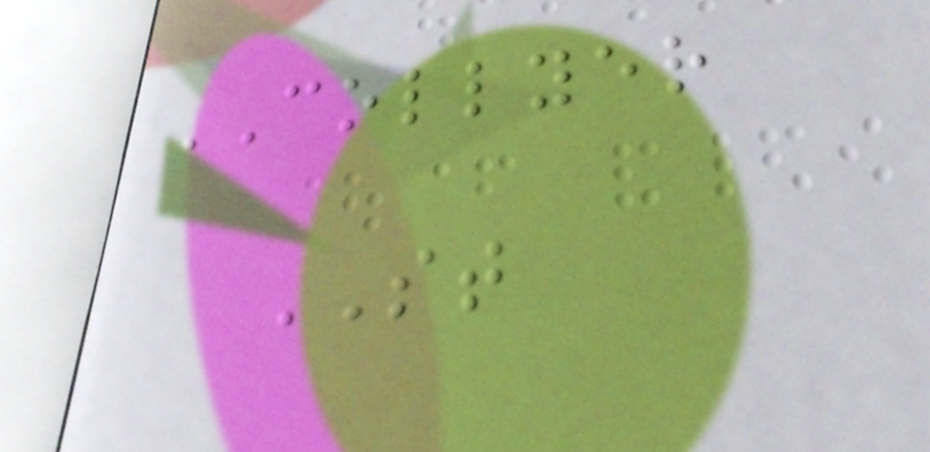COLLYER
ST
